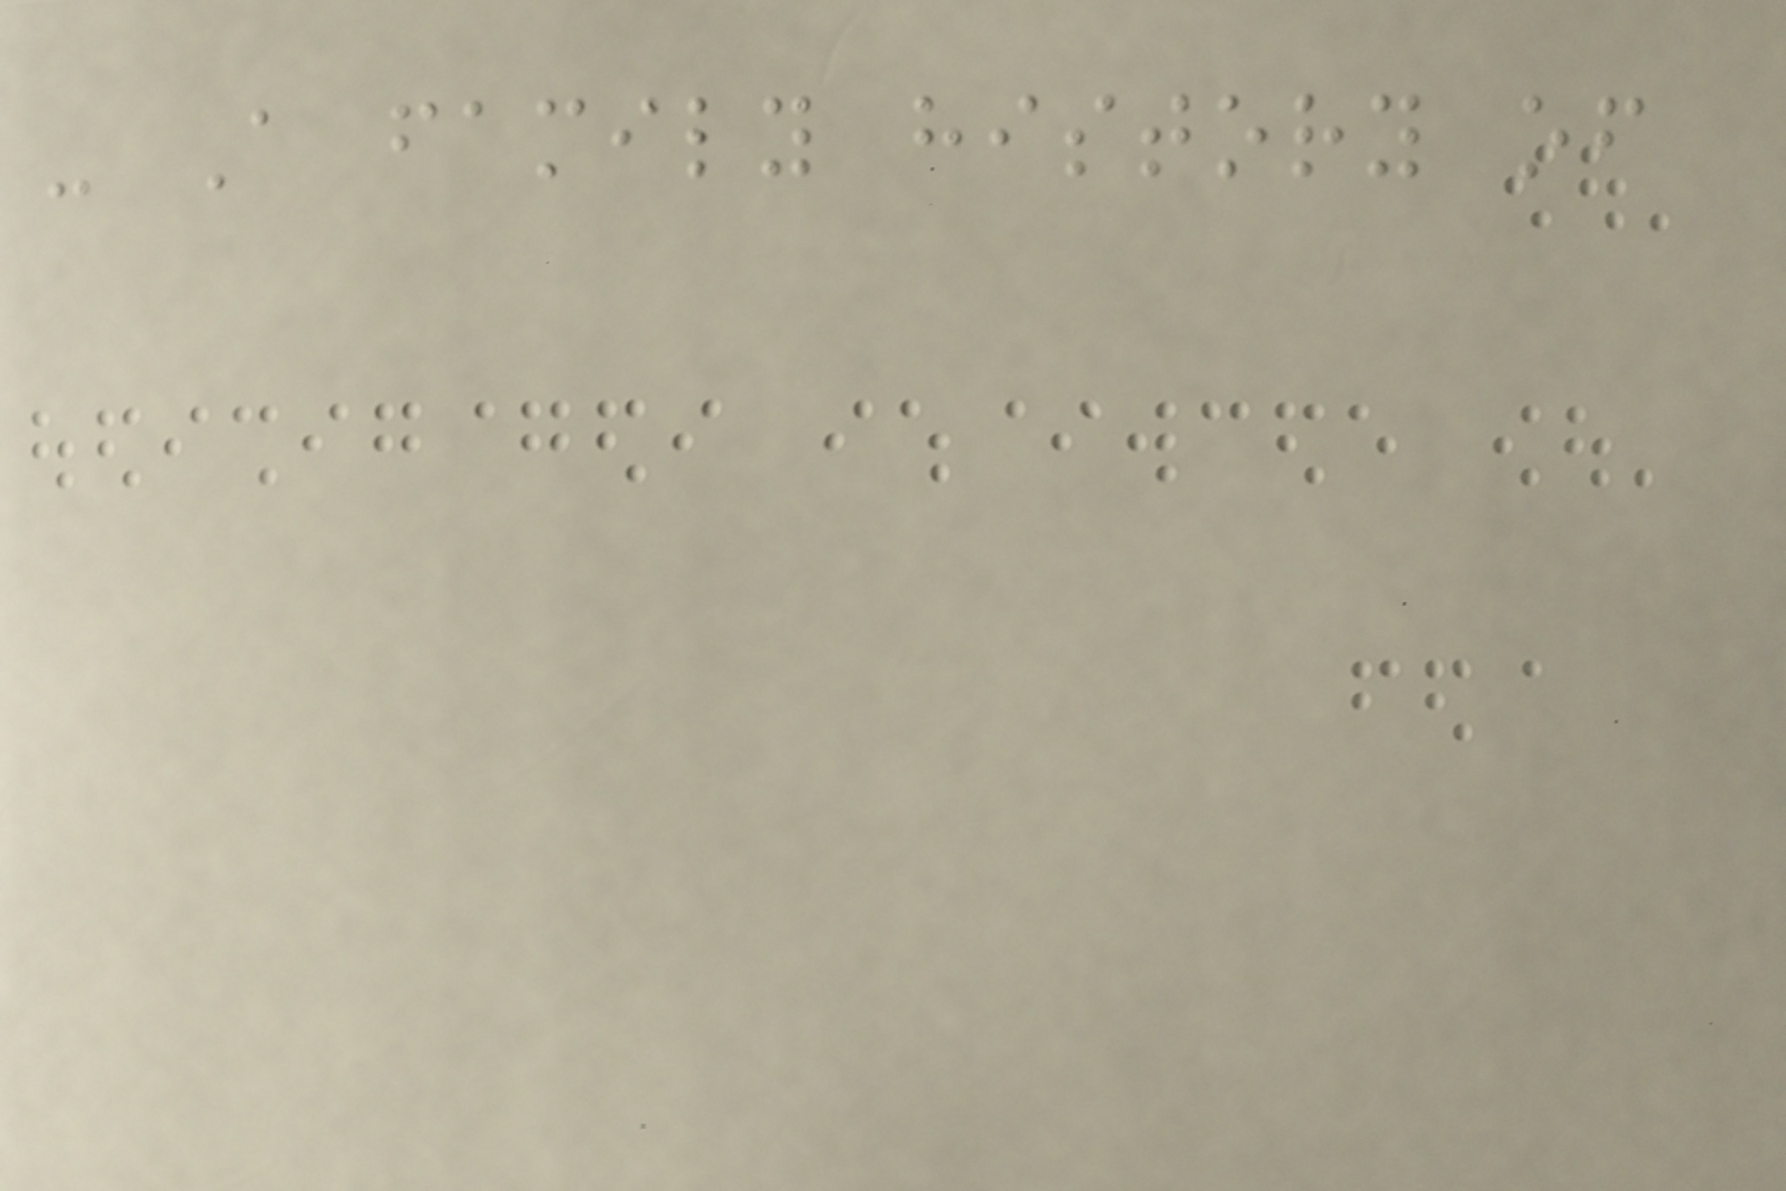- A family history of
